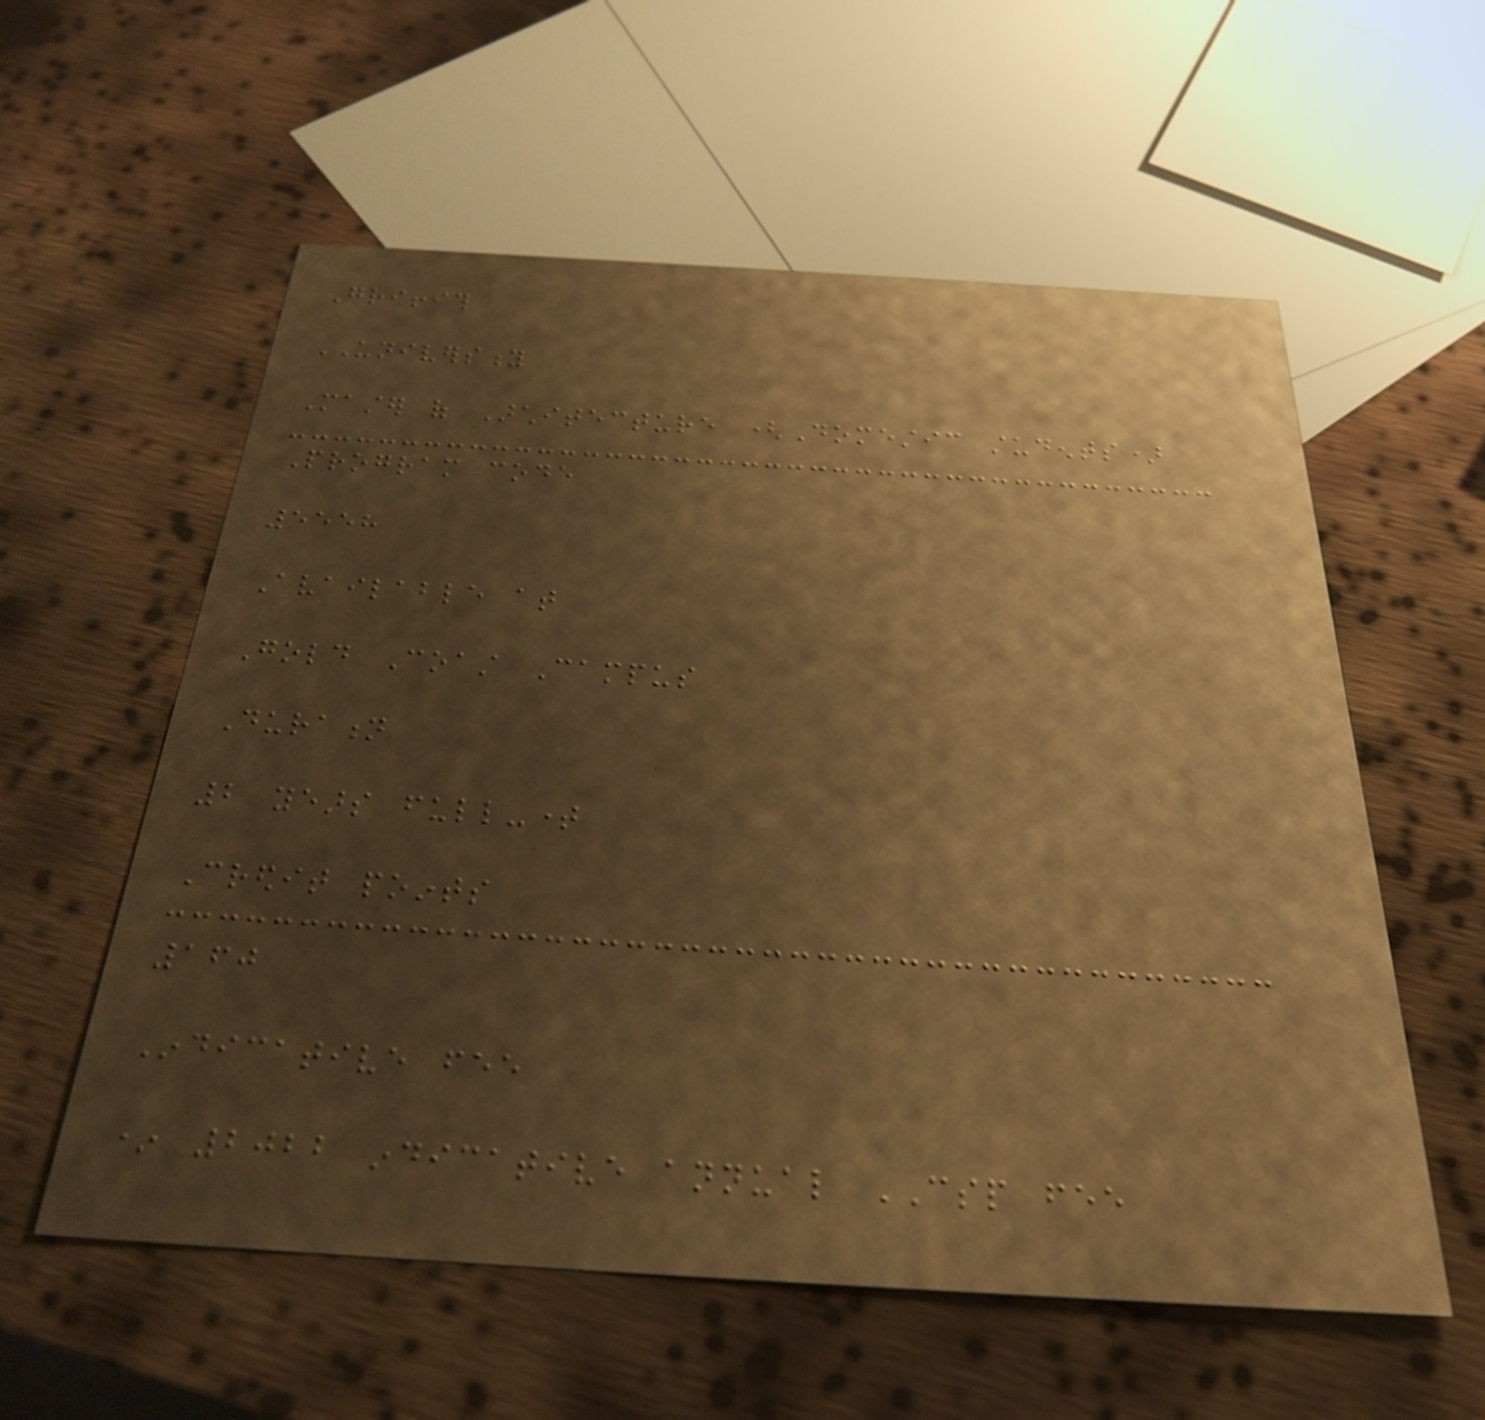Griffith
UNIVERSITY
Master of Architecture (Domestic students)
Program code
5558
Available at
Gold Coast Campus
Duration
2 years full-time
Credit points
160
Indicative fee
* 2022 indicative annual CSP fee
